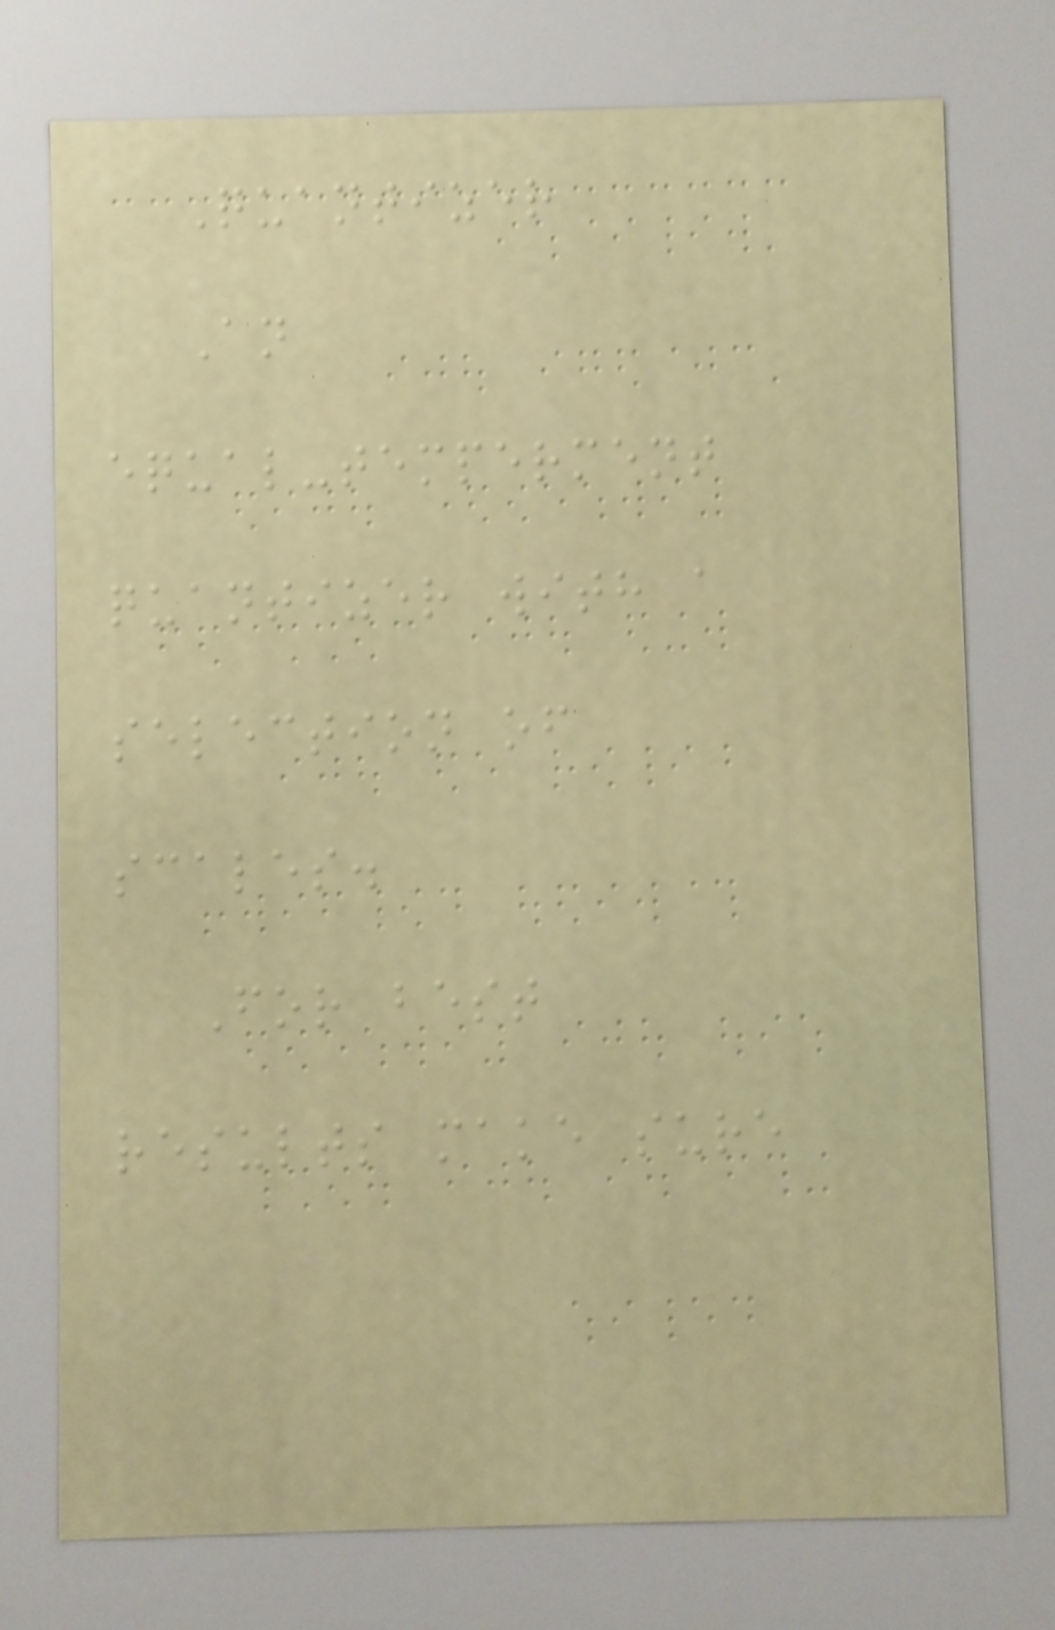Quantizer
An
equal-temperment
quantizer with a
selection of
scales.
For best
results make sure
